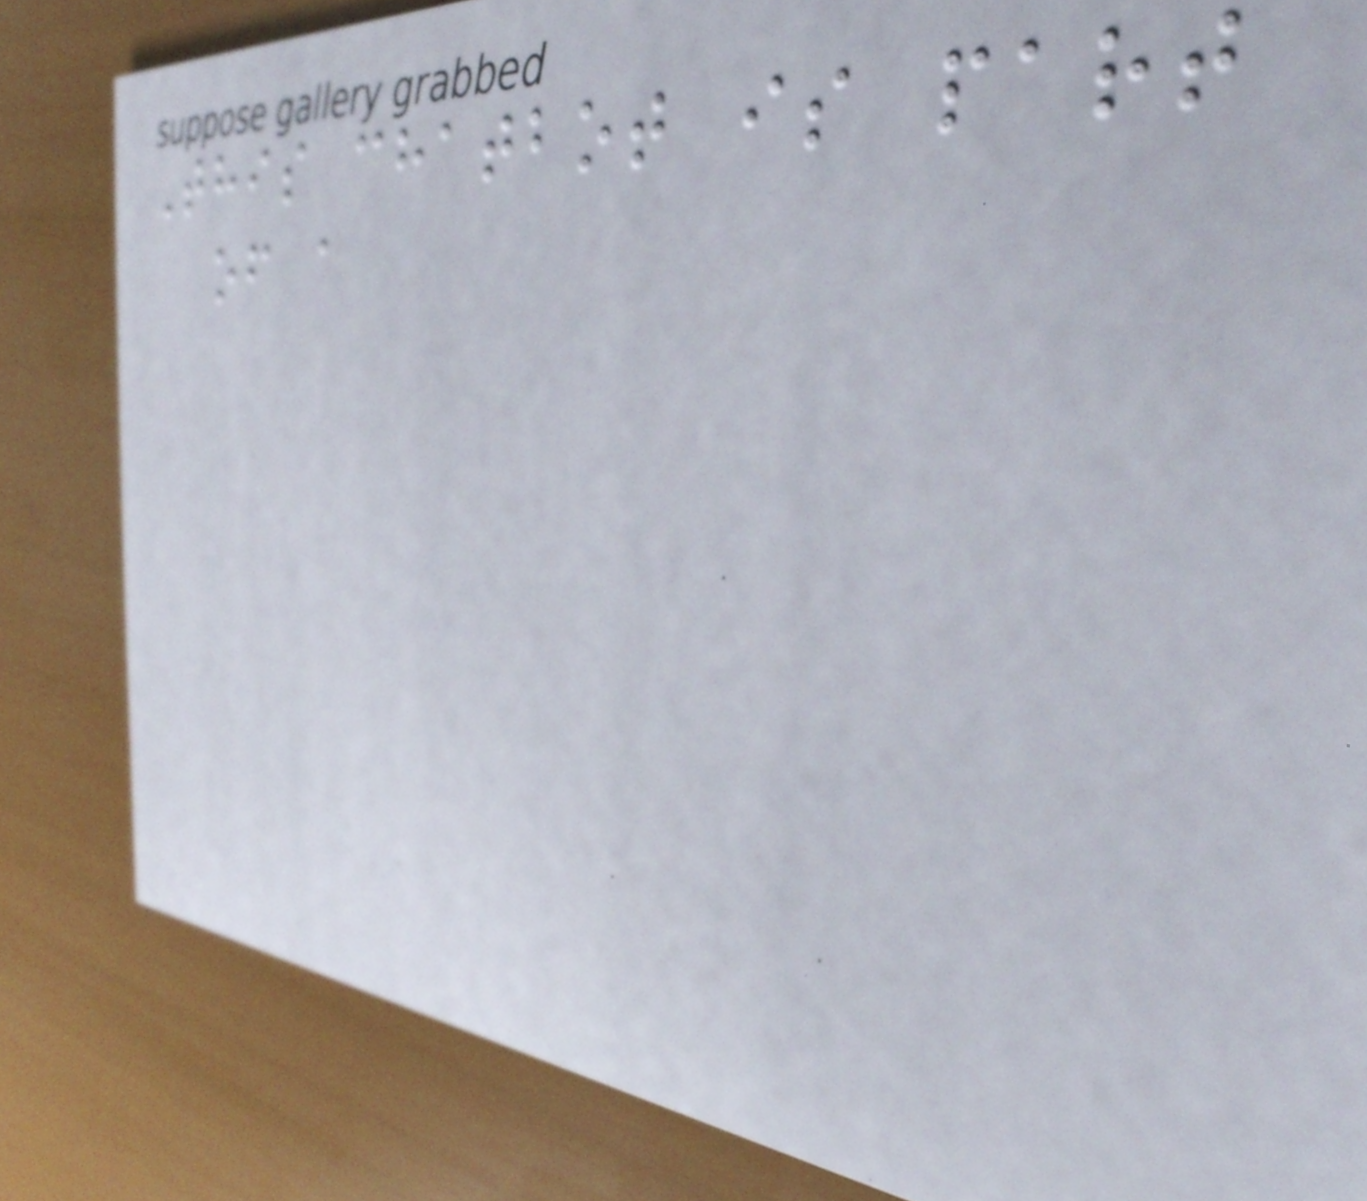This chatbot is part
of a
